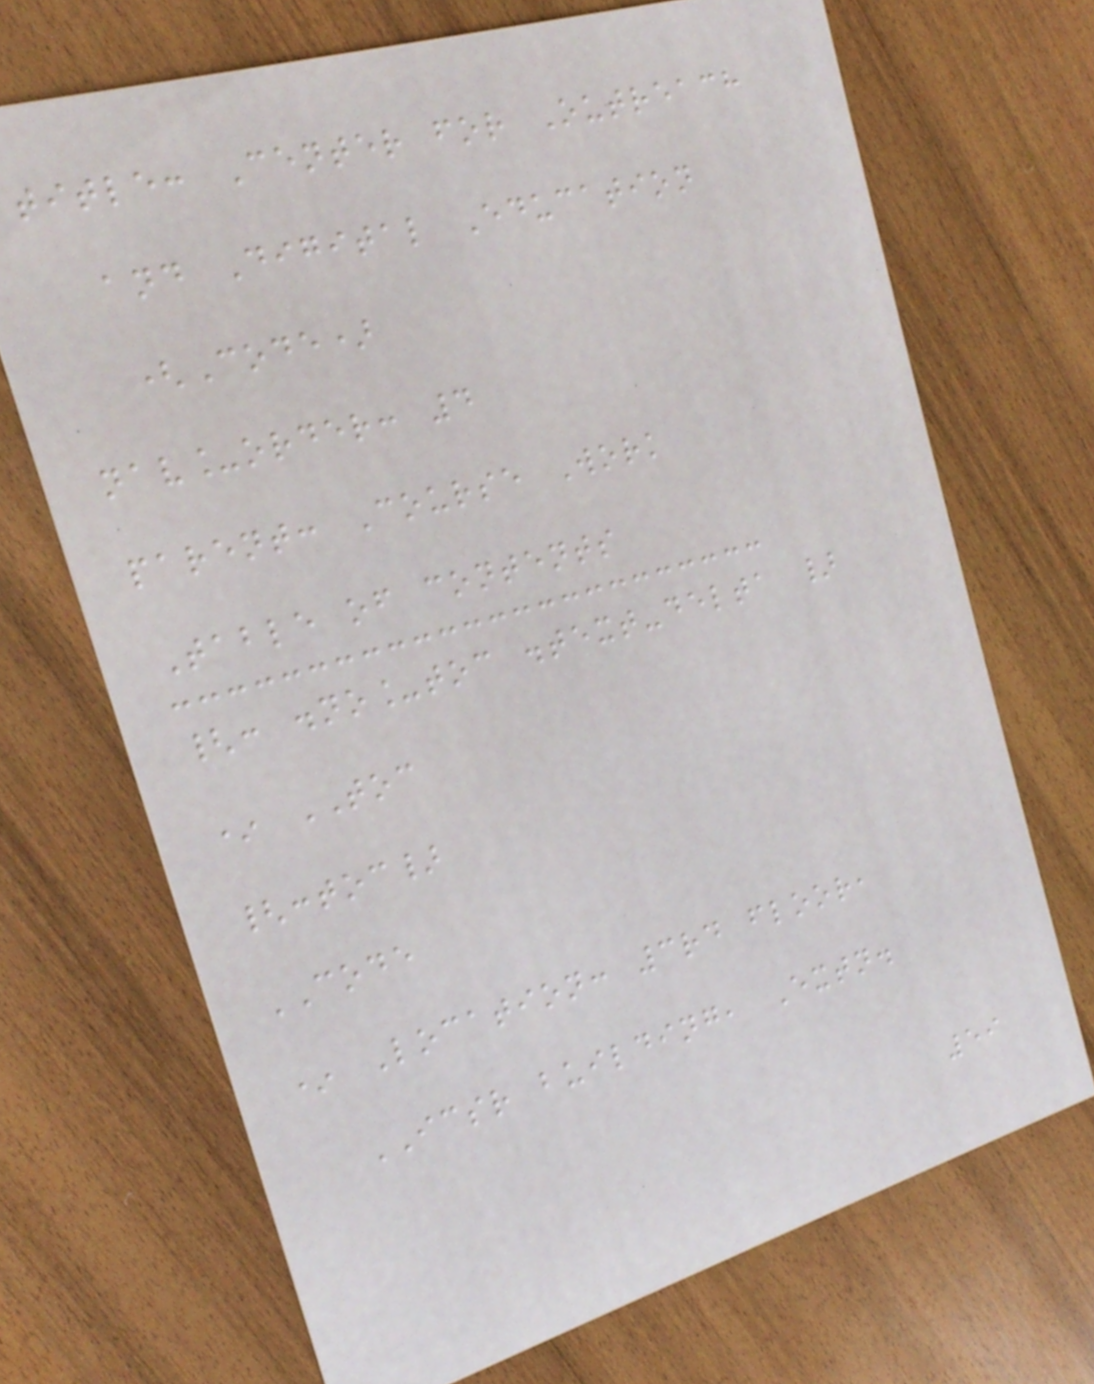title: Center for Outreach
and Digital Education
(Code)
nav_order: 4
parent: Course Work
Table of contents
{: .no_toc .text-delta }
* TOC
{:toc}
CODE
* Location: 3rd floor,
ICSR building, Extn.
59
